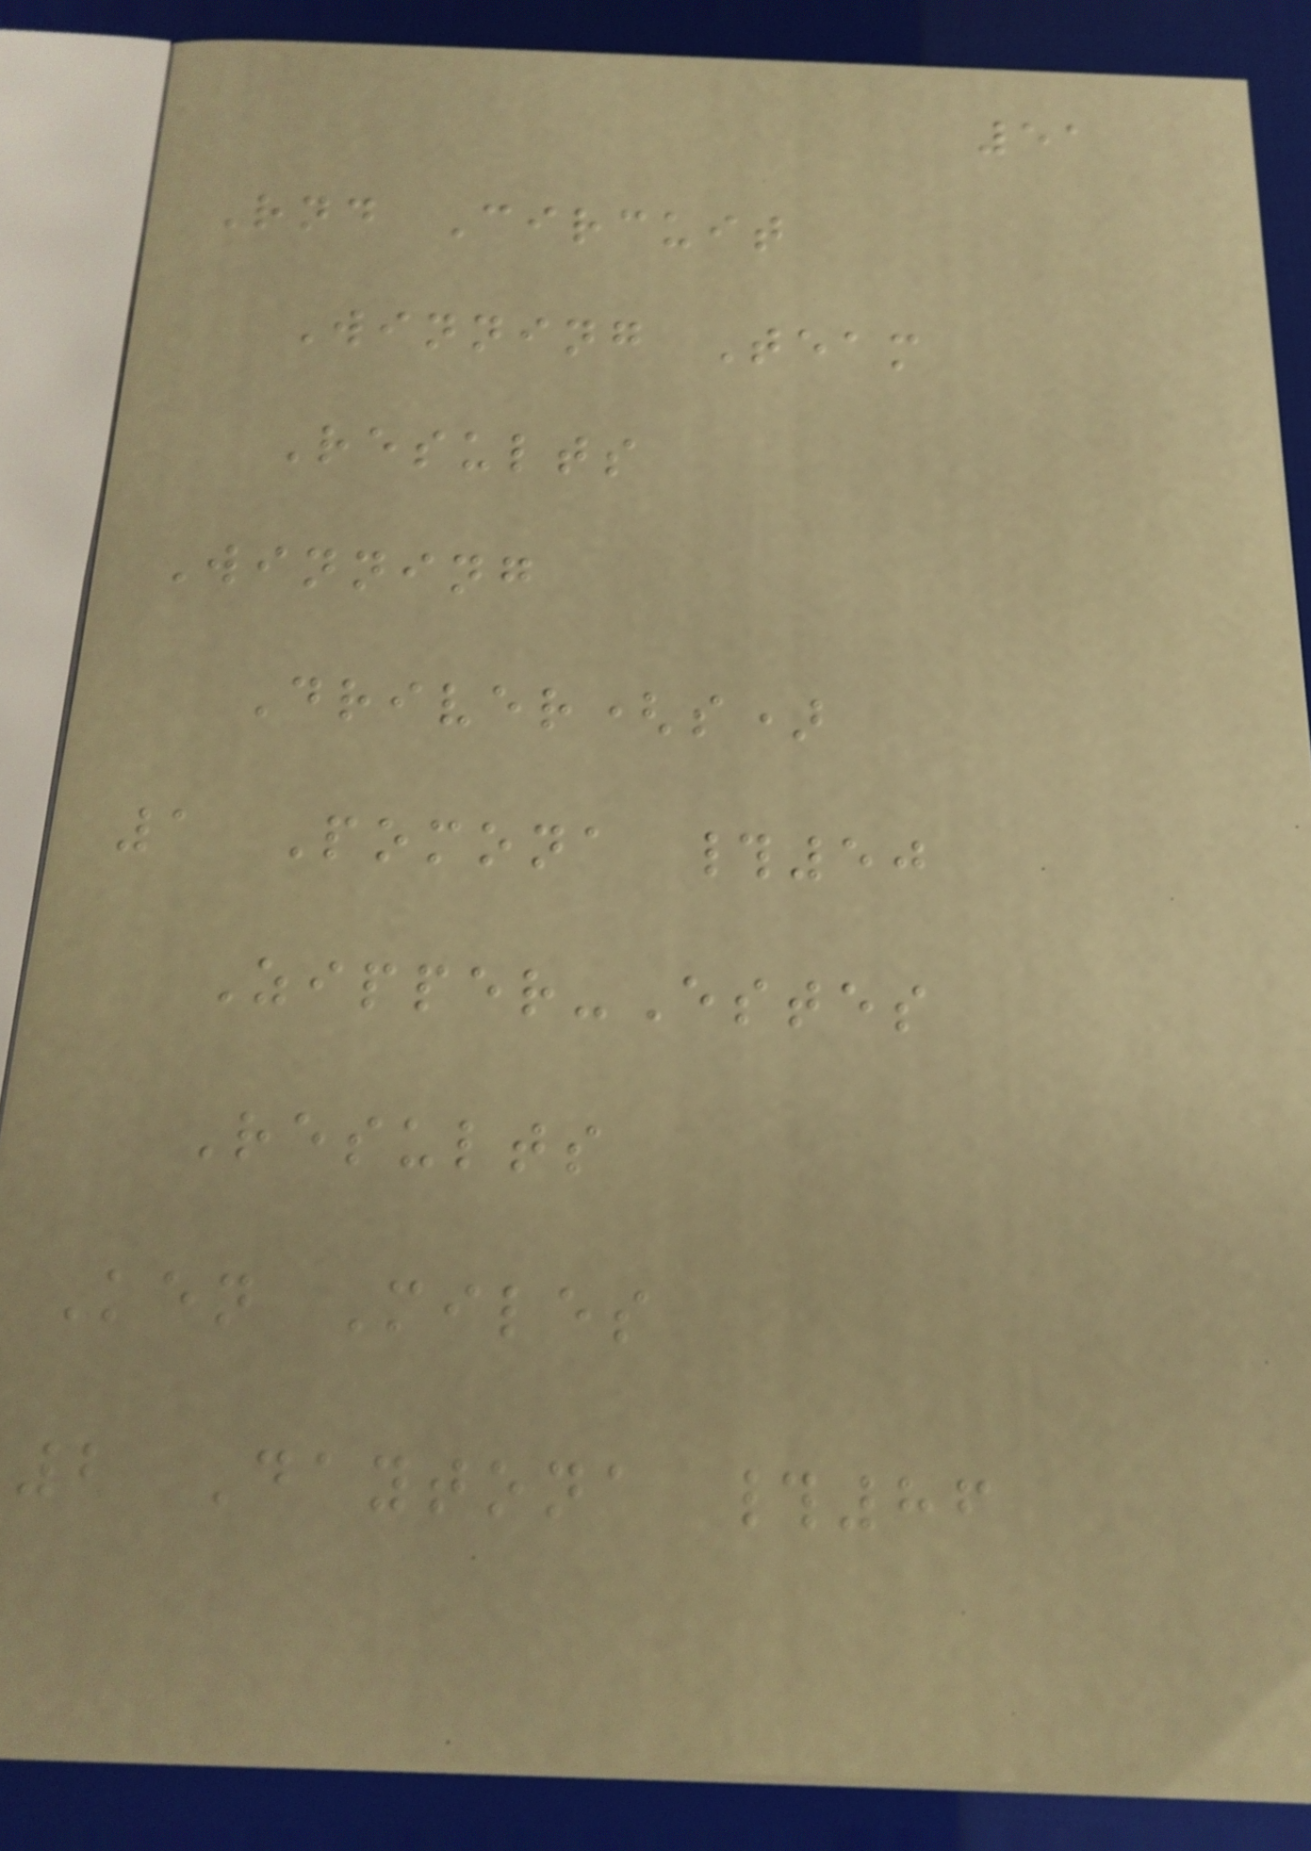51
Rnd Circuit
Winning Team
Results
Winning
Driver(s)
1 Pomona #50
Zipper-Estes
Results
Ken Miles
2 Daytona #86
